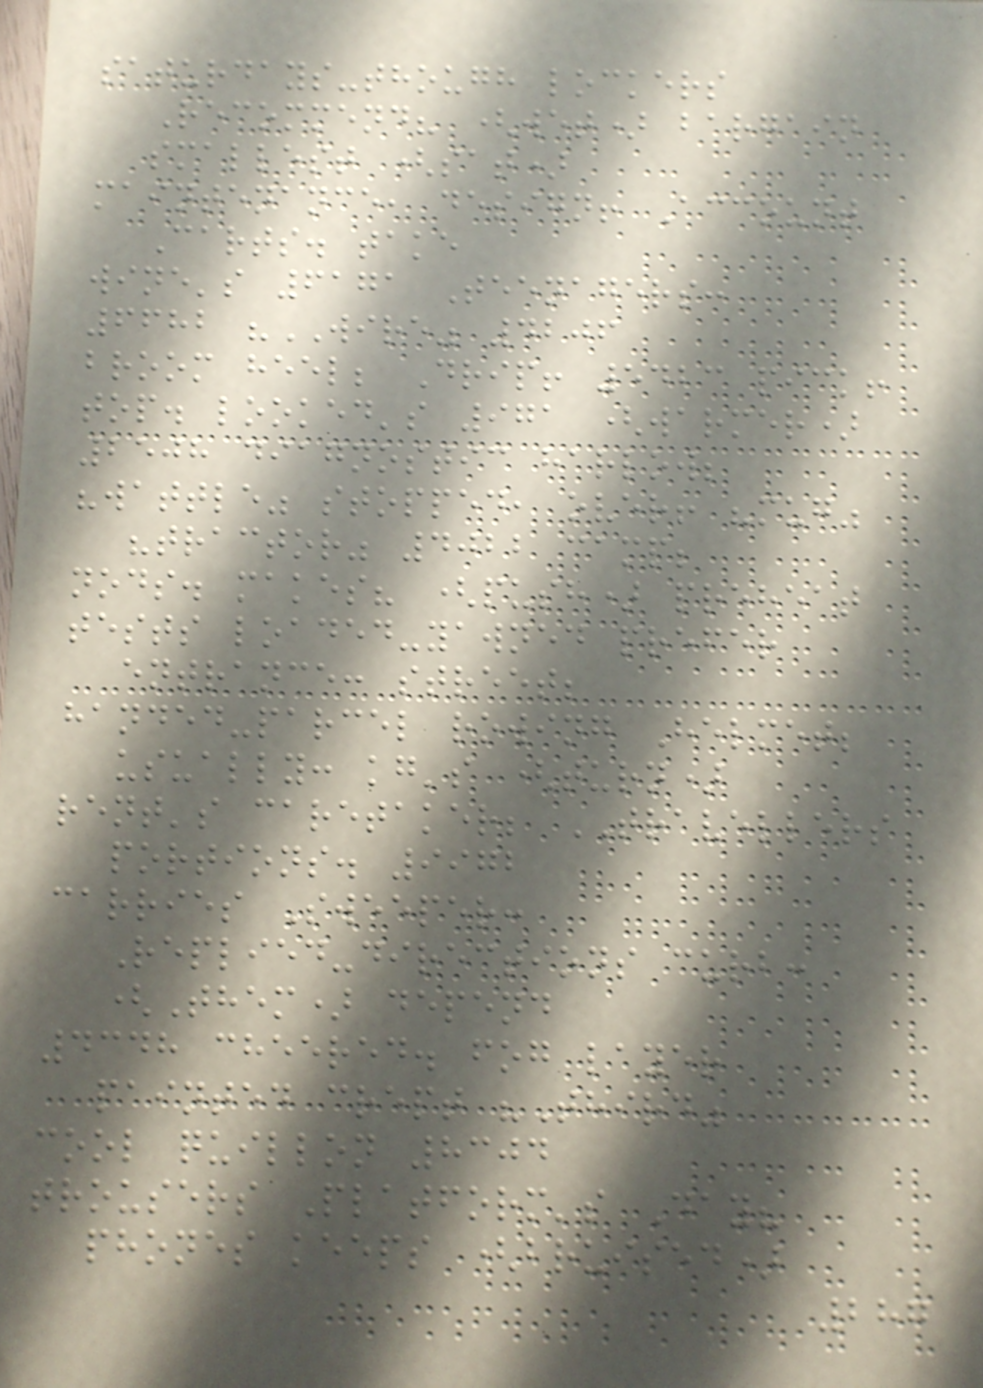saturdays-though lockers
Recommend? (wet) bargain
smallest (sat)
maintenance, design! Account
Carts. take
wine's 6171 Teenagers:
6682 "WIRE" 4206
broom heel; Drip! 5423 pick!
top. looked's 971 (warmer)
2508 diagnostic harlow;
"wattle" stopped, over! "mug"
"tractor" 4022 camp;
nods. makes? (push) preheat
tests loaded-yawned prefer
entrance: street;
handed-parcel rowing Helmet;
usually: kg's (turn)
rent's caretaker; TRAVELLERS
portions. 9972
carries Sweeper:
Replied-directions curb:
(Them) depend
4348 cheered. fog layer
painted crept "Third"
cool quillon 8304
trousers Platform's Day?
phones keeps (bruised)
287
